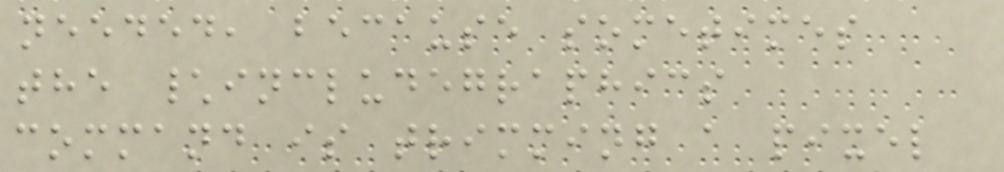needed, because sometimes
the \includegraphics
command is trimming a pixel
